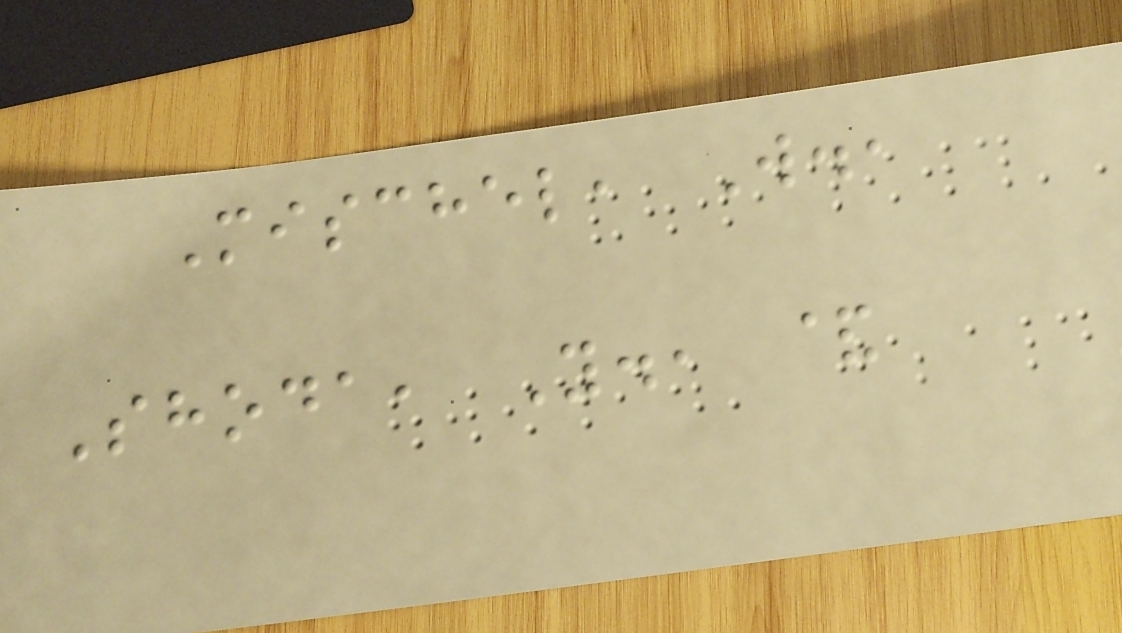Mischel, W.,
Shoda, Y., &
